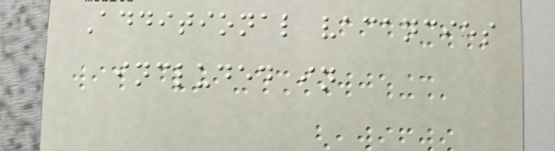Additional vacancies
included in
